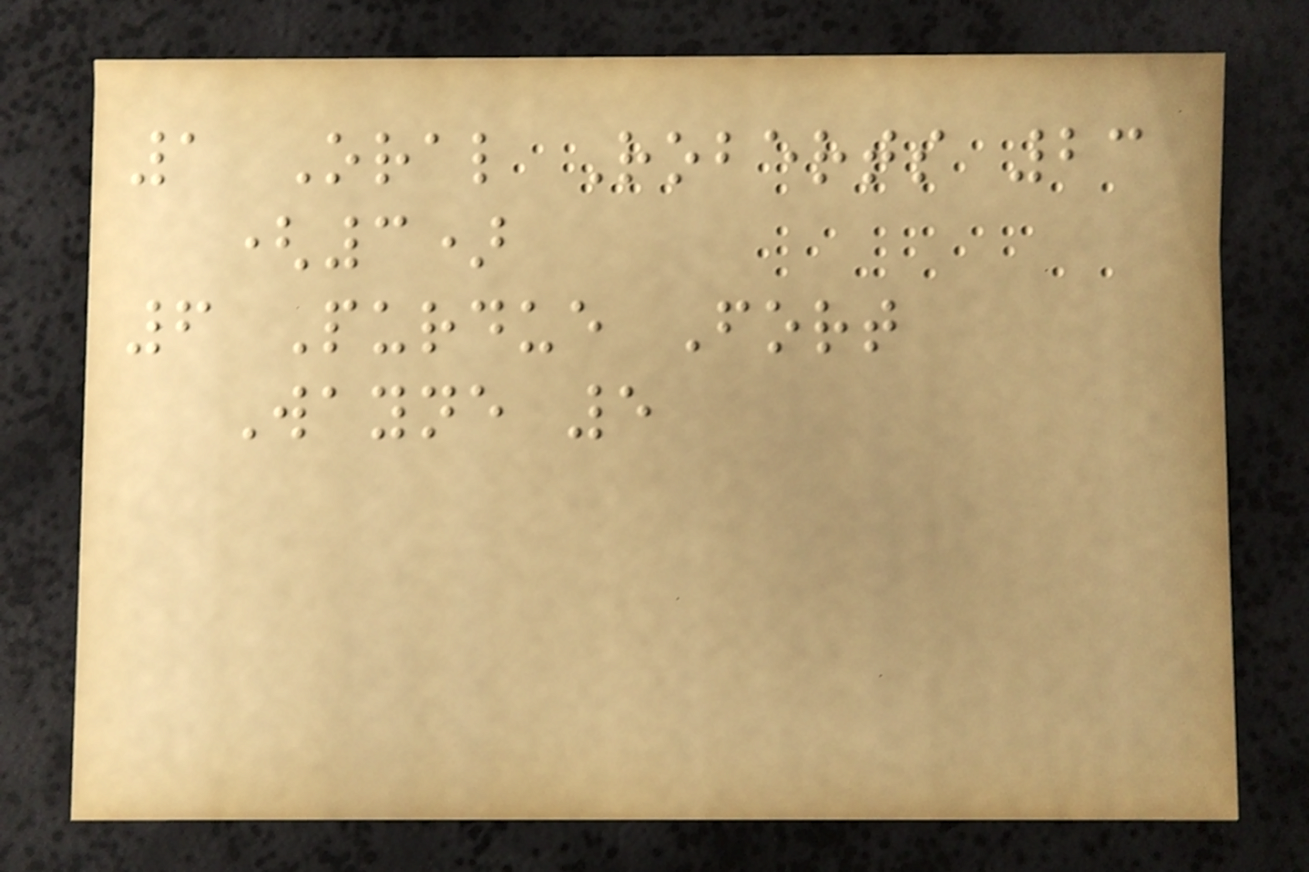1 Oral Roberts 23
(3)
6 Purdue Fort
Wayne 5
